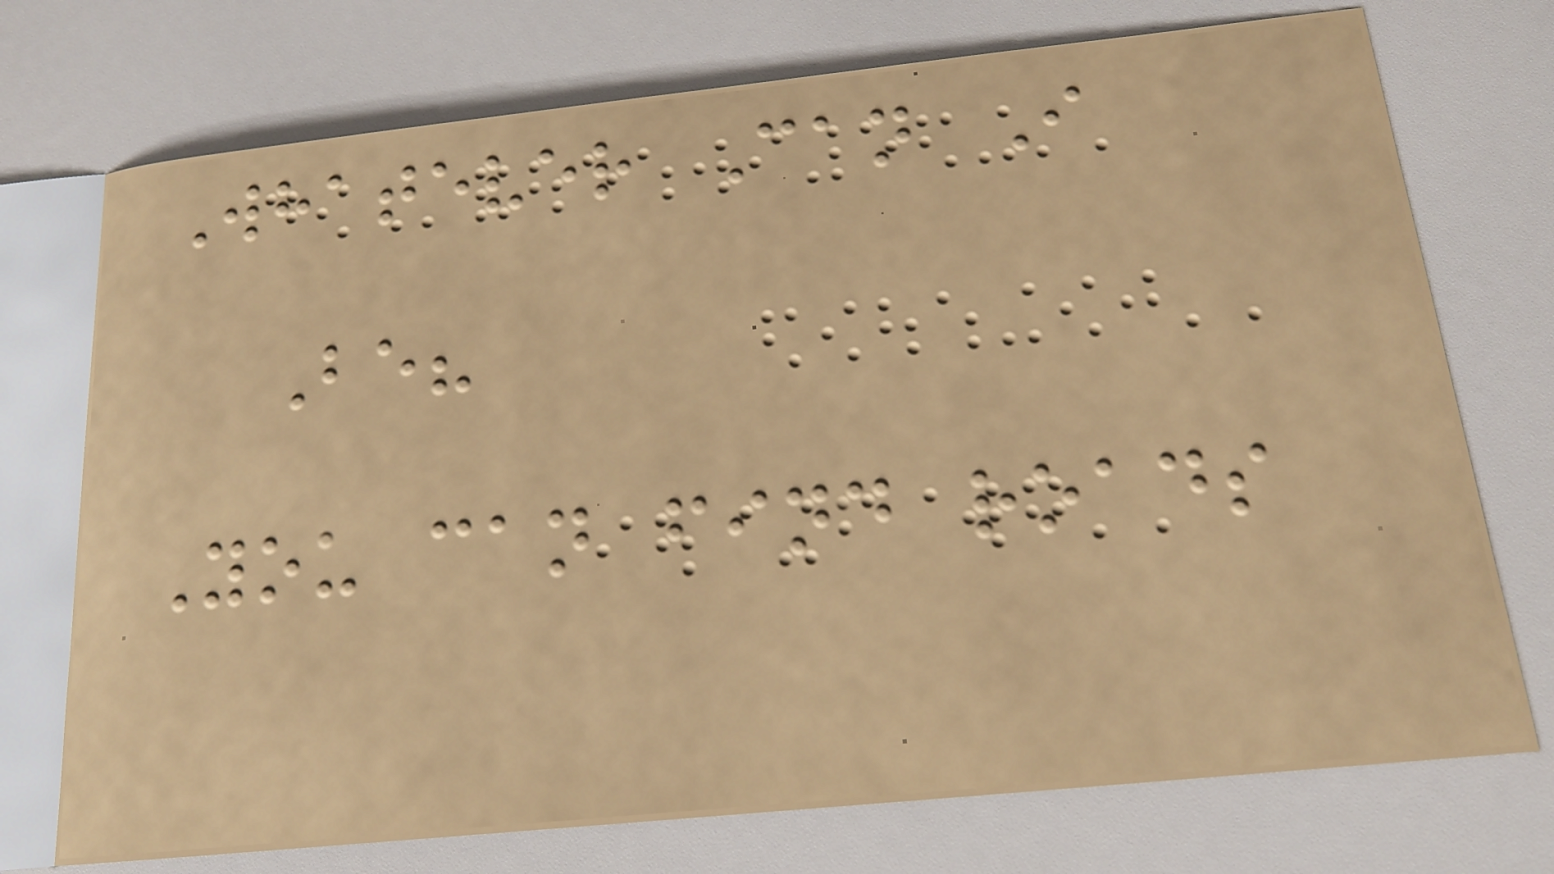Whatever Can I
Be?
You can find roads
